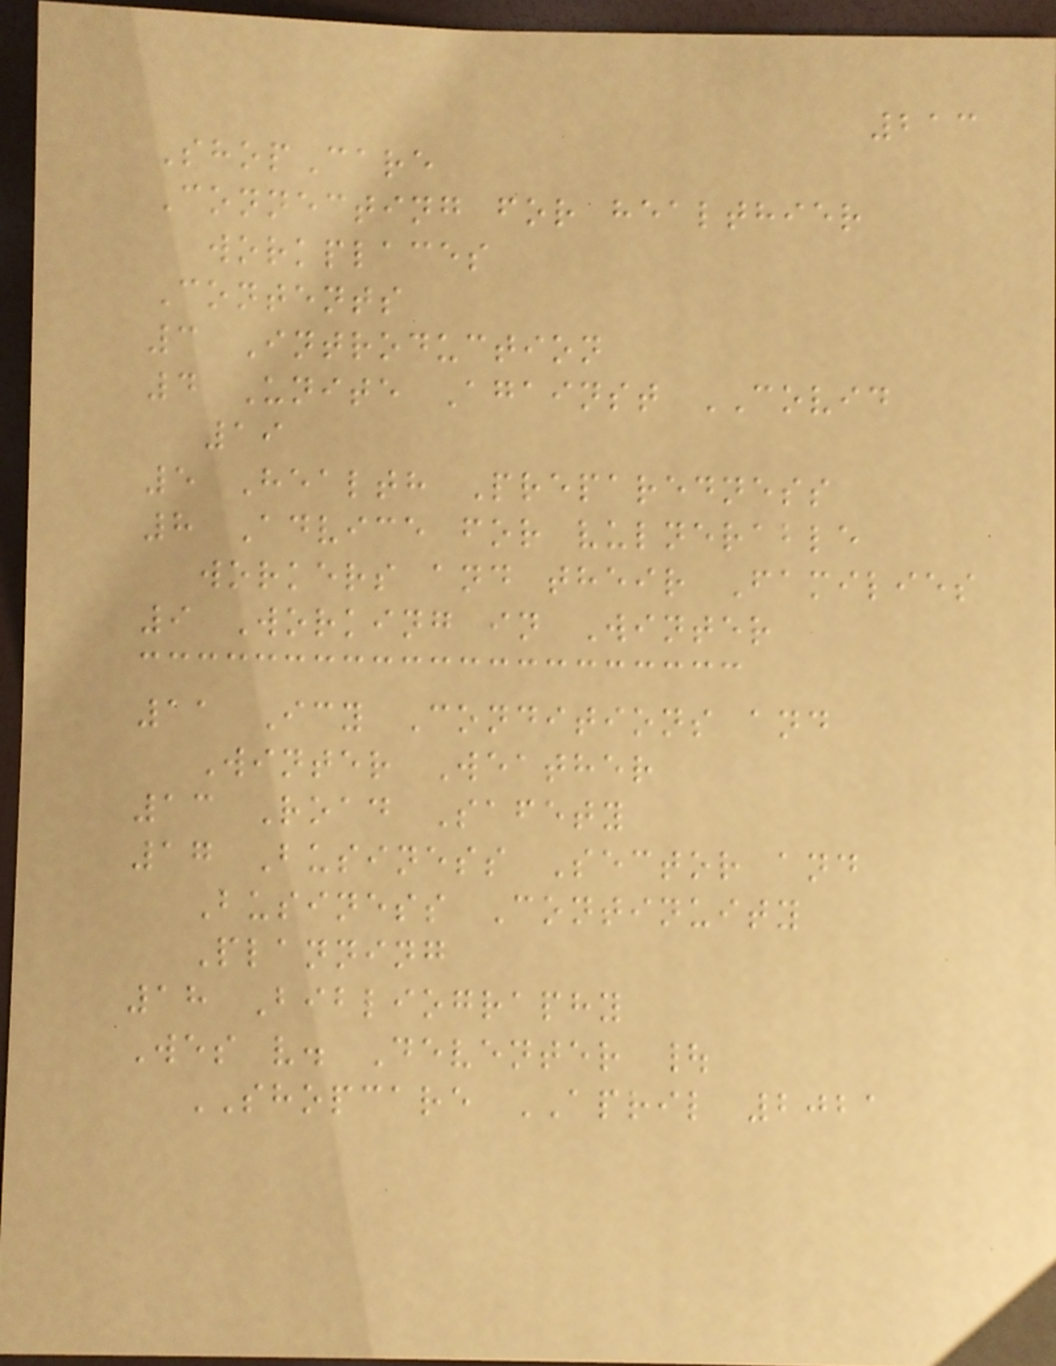213
ShopCare
Connecting for healthier
workplaces
Contents
3 Introduction
4 Unite Against COVID
19
5 Health Preparedness
8 Advice for vulnerable
workers and their Families
9 Working in Winter
11 Icy Conditions and
Winter Weather
13 Road Safety
17 Business Sector and
Business Continuity
Planning
18 Bibliography
Wes v. Deventer |
SHOPCARE APRIL 2021
